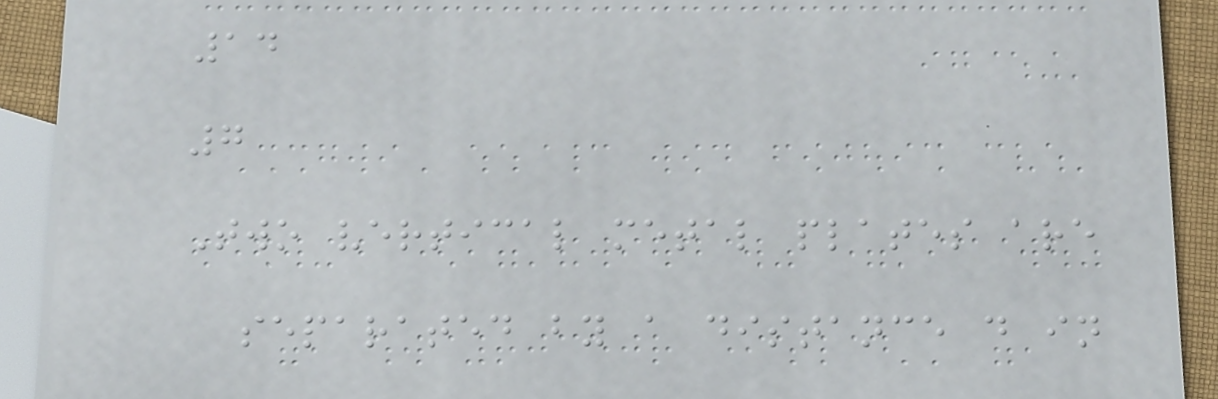14
7
Two vertical metal plates are
separated by a distance d in
